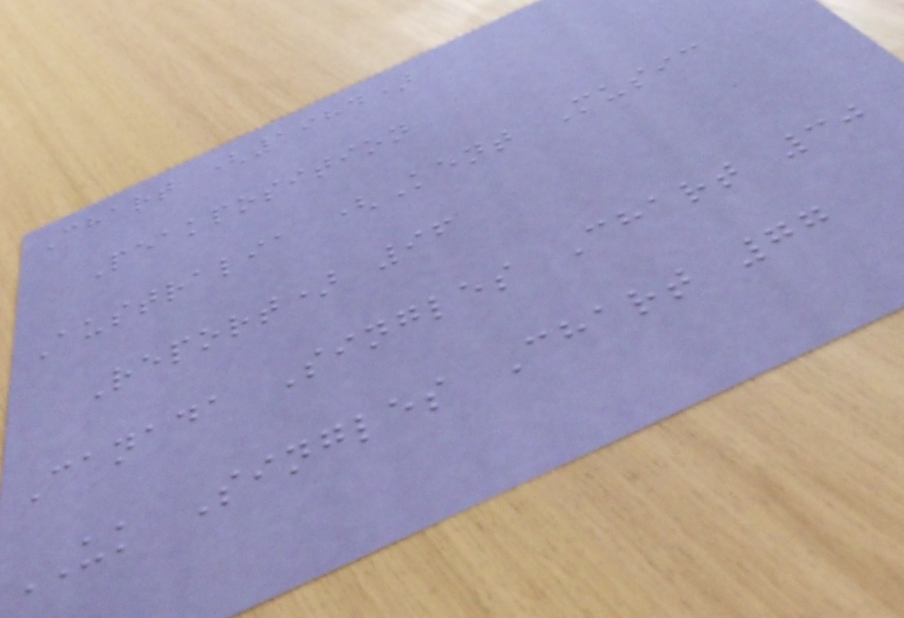Chart (1984)
Peakposition
Australia (Kent Music
Report) 96
Canada Singles Chart 30
UK Singles Chart 77
